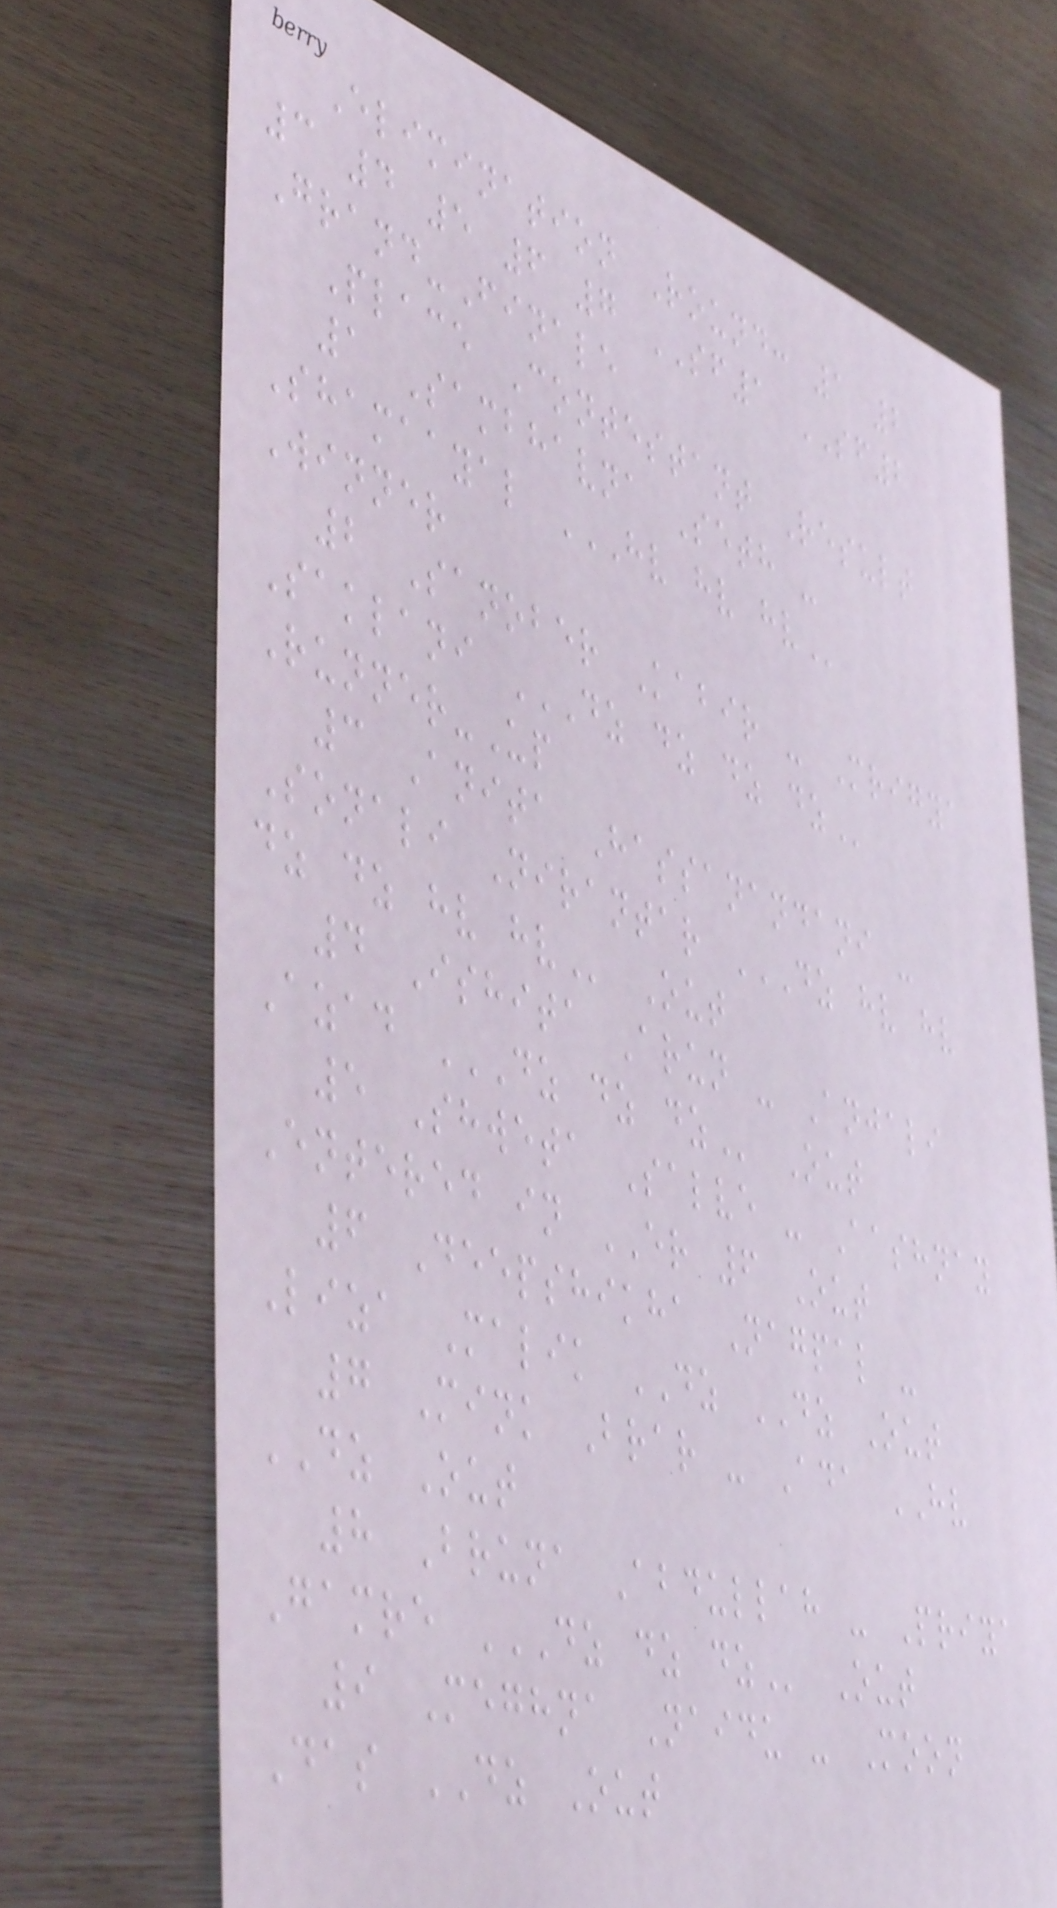Elimination Round: 1 2
3 4 5 6 7 SF1 SF2
Grand-Finale
Place Contestant Result
1 Sambhavna Seth -
Shamaayal HV HV HV
Winner
2 Sanober Kabir - Mrigya
Saklani DZ DZ DZ DZ
Runner-Up
3 Anita Hassanandani -
Sonali Nirantar DZ HV HV
DZ DZ HV HV Out
4 Ishita Arun - Anjali
Azad DZ DZ DZ Out
5 Shweta Salve - Aashnay
Entered in ER 6 Out
6 Deepshikha Nagpal -
Liza Malik DZ DZ Out
7 Mink Brar - Ada HV
DZ Out
8 Bruna Abdullah - Priya
Gamre DZ DZ DZ Out
9 Meghna Naidu - Moon
Das DZ Out
